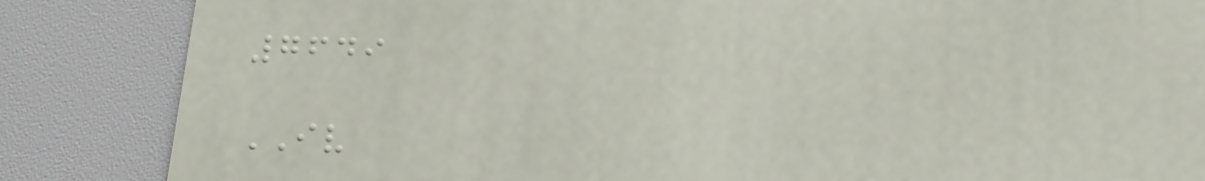7649
IV
